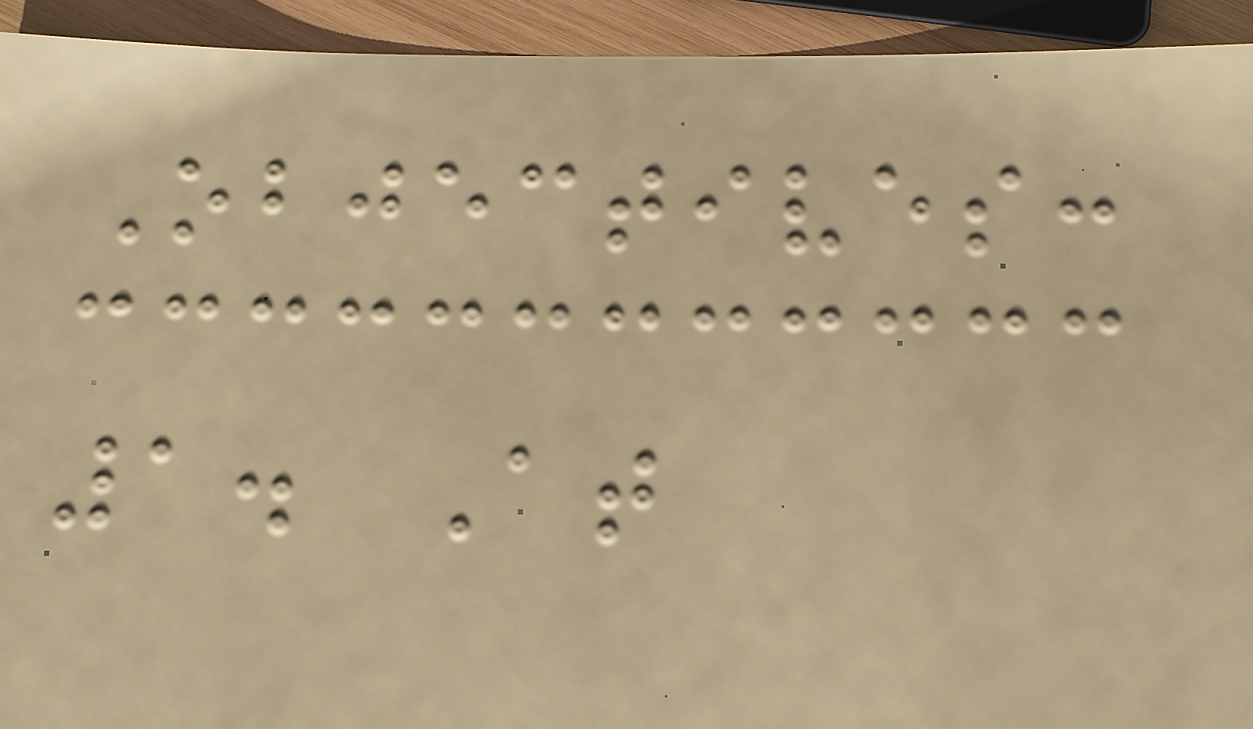Objectives:
1. At
